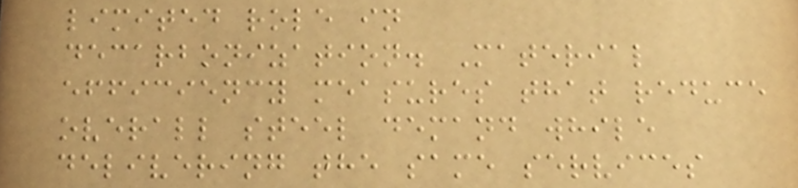limited role in
decarbonization. Material
efficiency measures that reduce
overall steel demand while
delivering the same services
